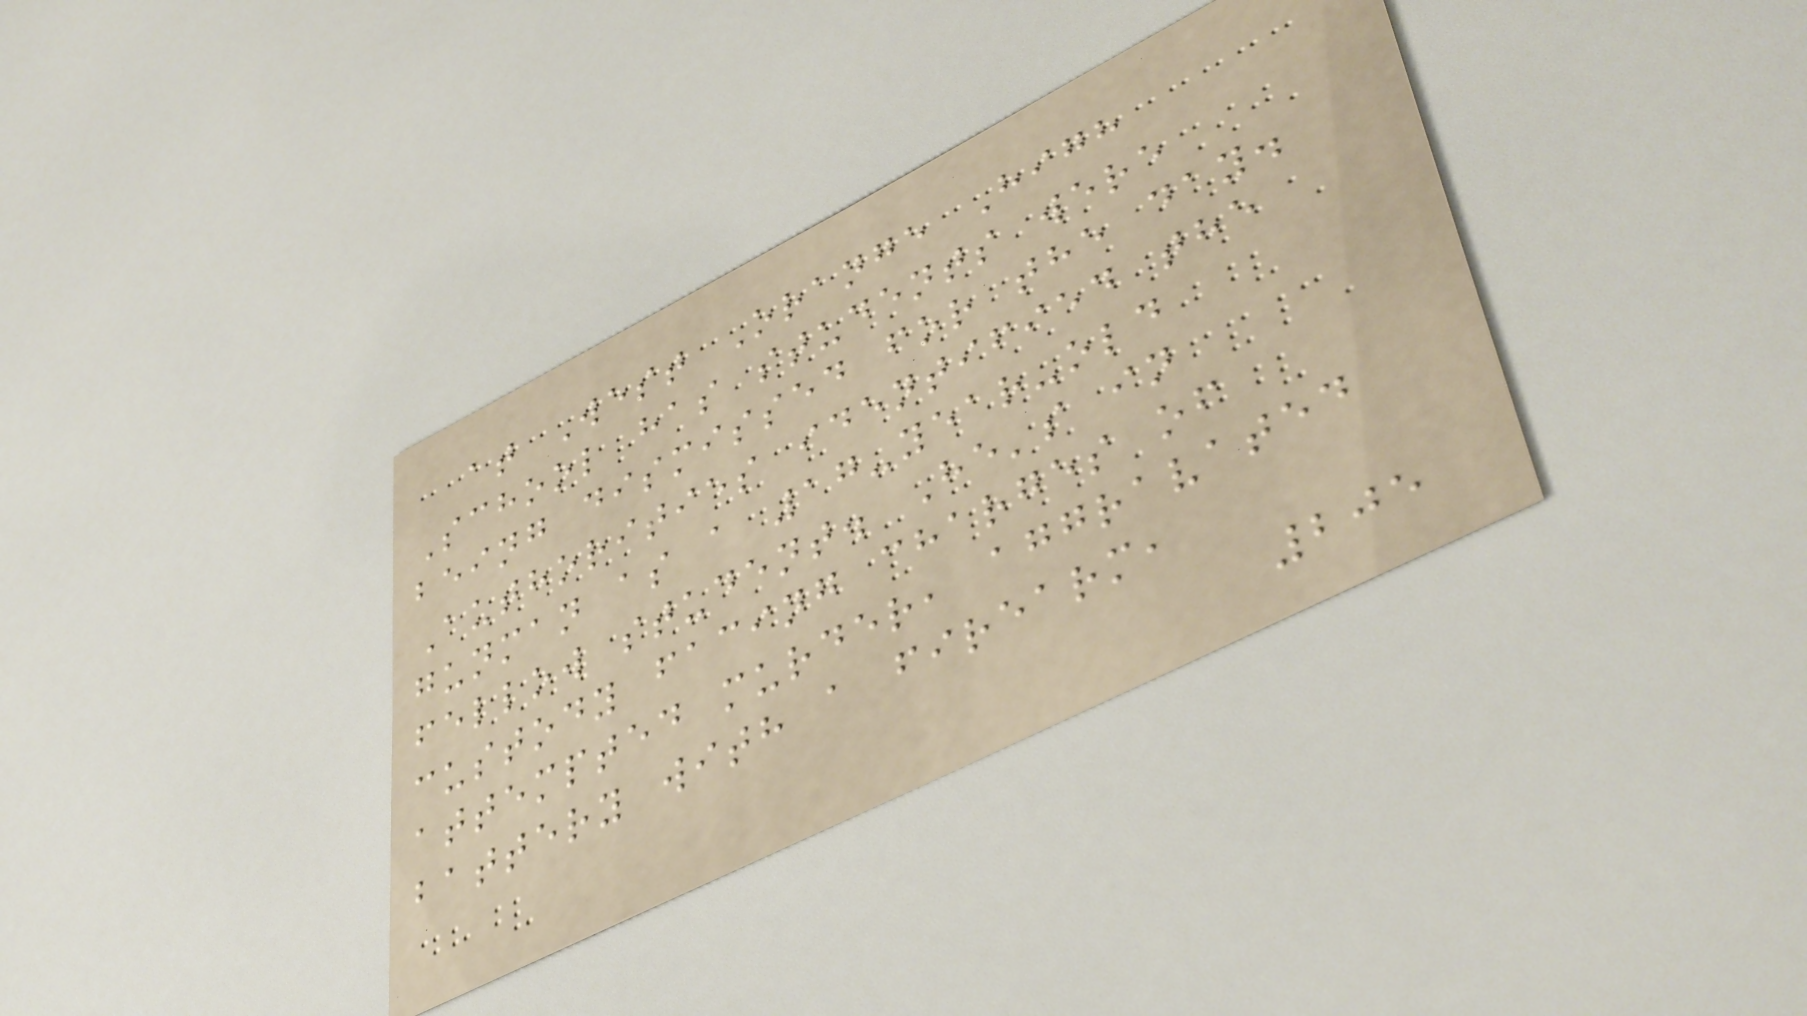at West Orange High
School has students were
being dismissed for the day.
Authorities identified the
gunman as a 17-year-old
fellow student. He's in
custody facing charges of
attempted murder, aggravated
battery with a firearm,
205
